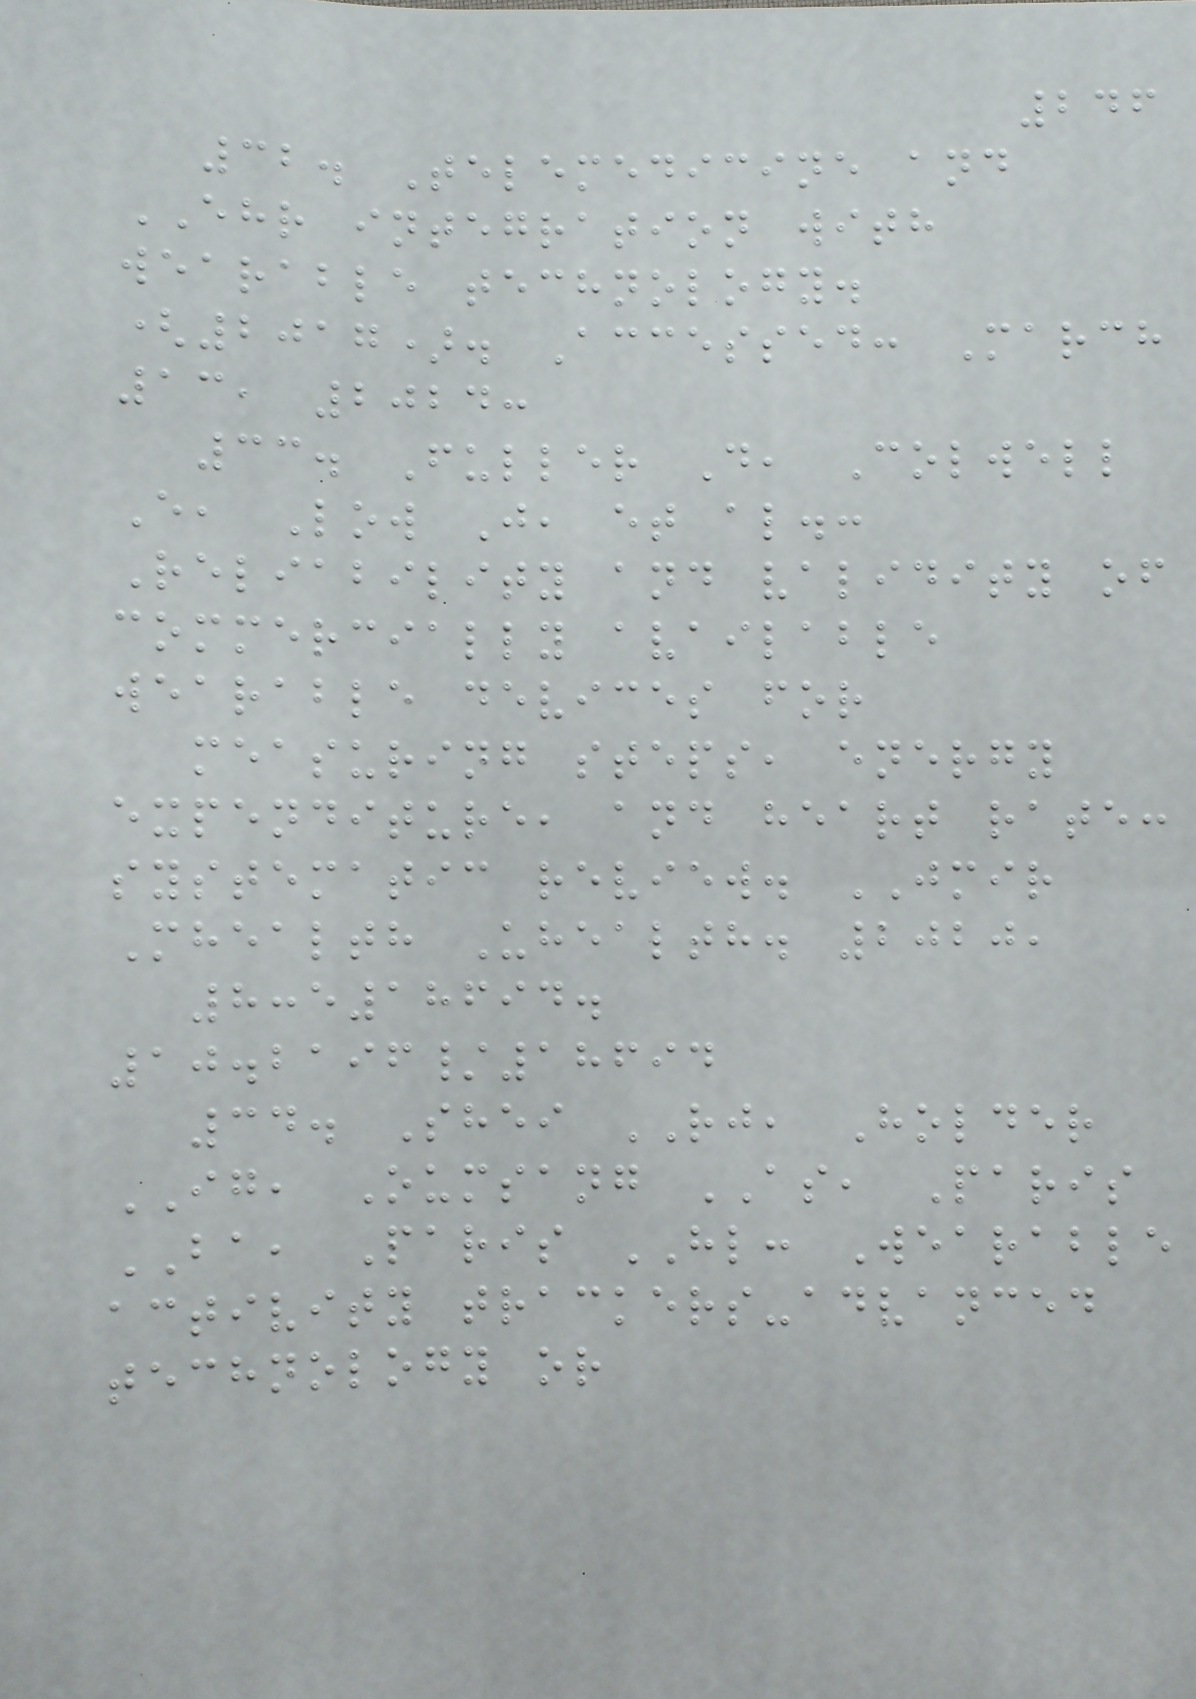246
32. Telemedicine and
EHR integration with
wearable technology.
(2017). Accessed: March
13, 2024:
33. Fuller D, Colwell
E, Low J, et al.:
Reliability and validity of
commercially available
wearable devices for
measuring steps, energy
expenditure, and heart rate:
systematic review. JMIR
Mhealth Uhealth. 2020,
8:e18694.
10.2196/18694
34. Shei RJ, Holder
IG, Oumsang AS, Paris
BA, Paris HL: Wearable
activity trackers-advanced
technology or
